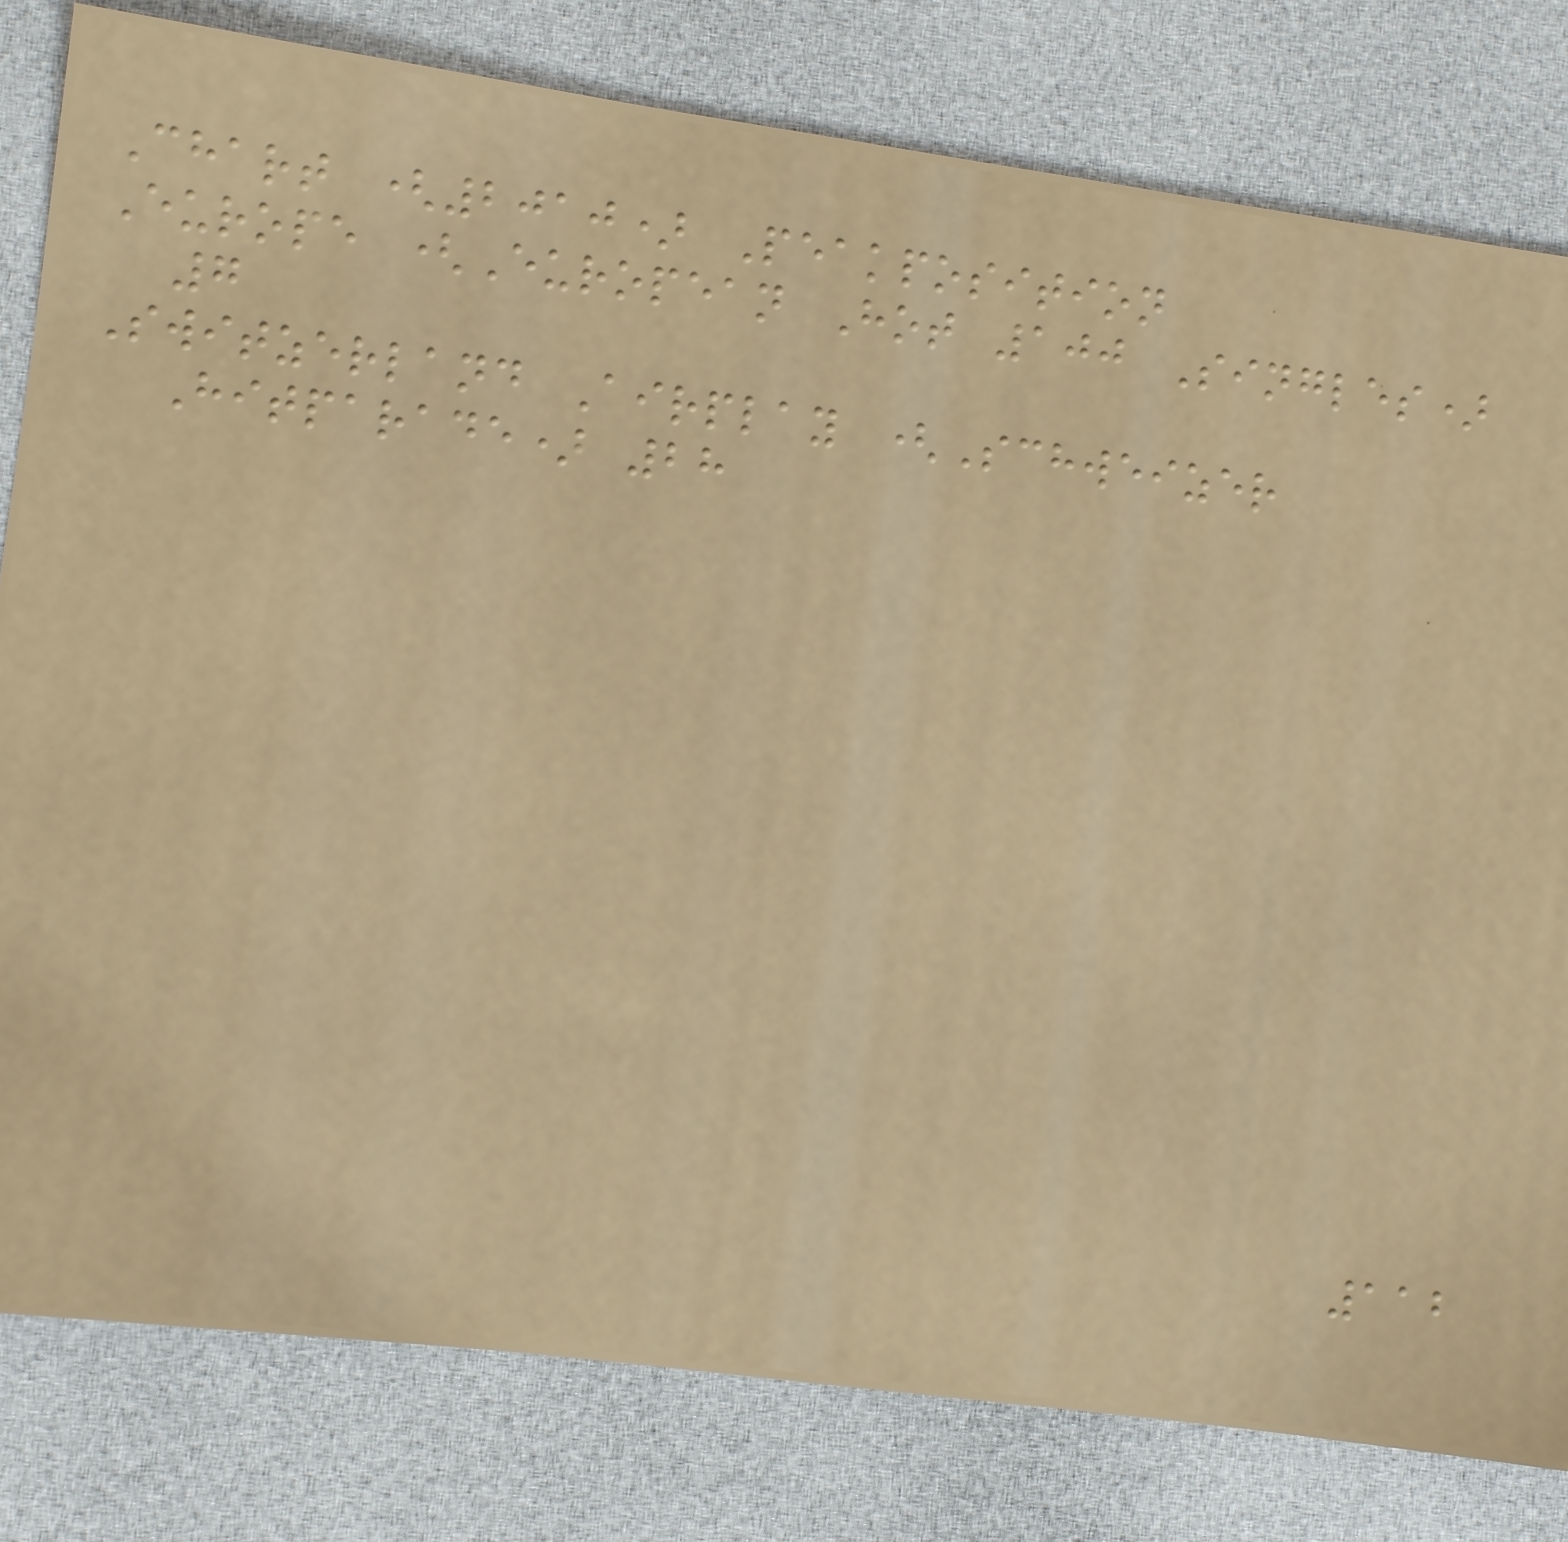Chart (2010) Peakposition
Europe (European Hot 100 Singles)
7
Switzerland Airplay (Schweizer
Hitparade) 28
112
